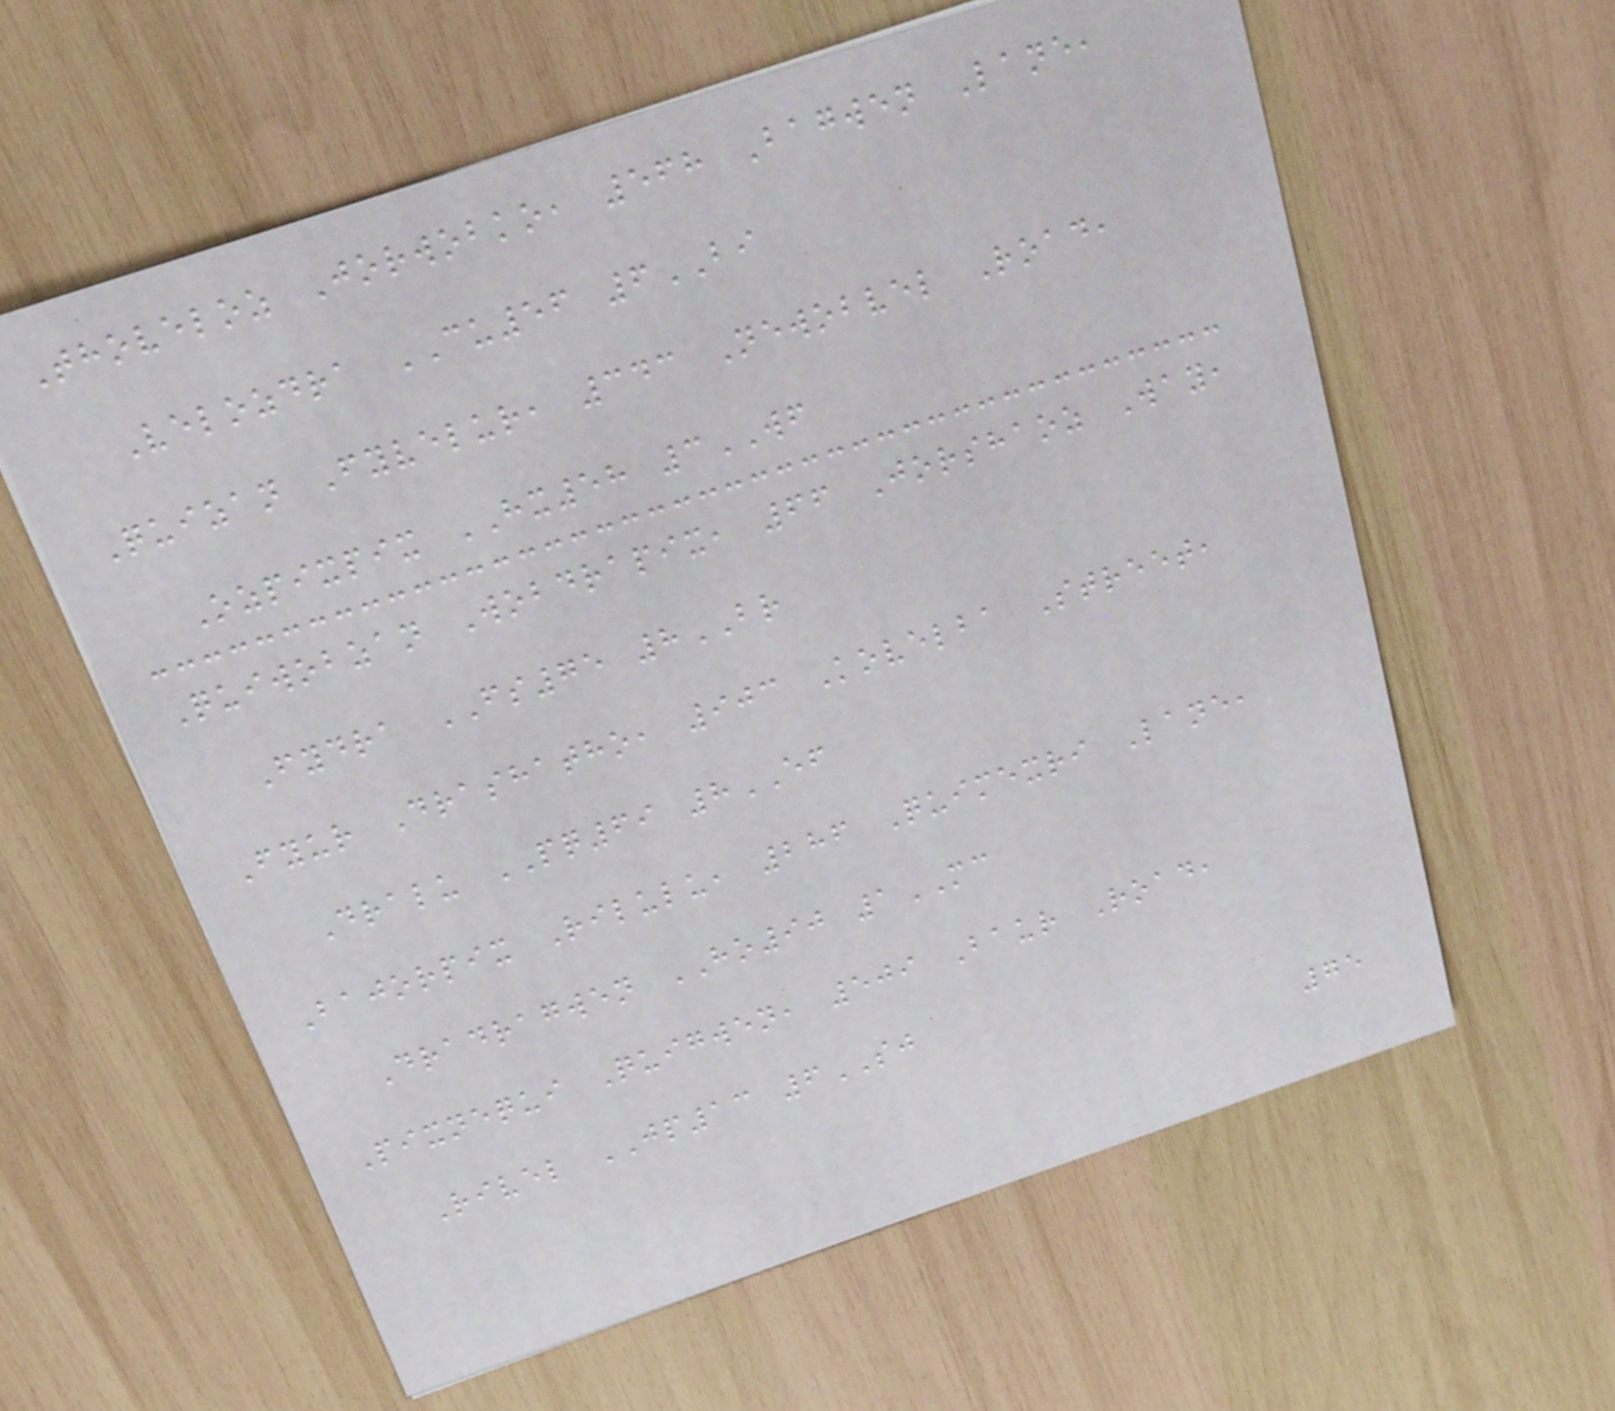Thoveloz Jorwobko, 568 Bagwen Lane,
Velozdra CU56 6BI
Quizan Fyvelur, 343 Newobvel Road,
Ozpixpix HX58 3WF
Quiwobzan Wobdrapix, 66 Jorshaoz Way,
Fydra FS75 8BR
Fyur Drashatho, 903 Kovelba Street,
Dralu PQ69 8EF
Bajorpix Rilulu, 286 Quimexri Lane,
Dradragwen HO90 1MC
Pixnequi Quigwen, 509 Baur Road,
Rivel JP13 6SJ
75
